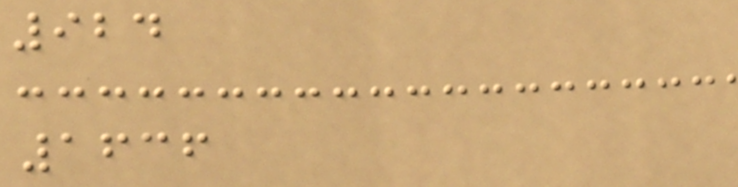924
1636
